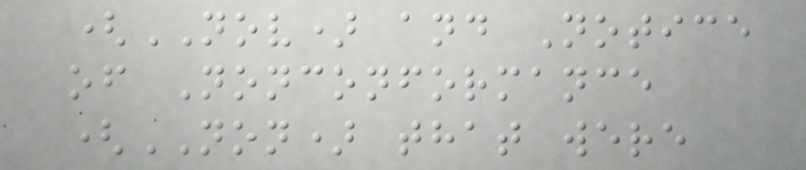(NOV) and Notice
of Nonconformance
(NON) that were
